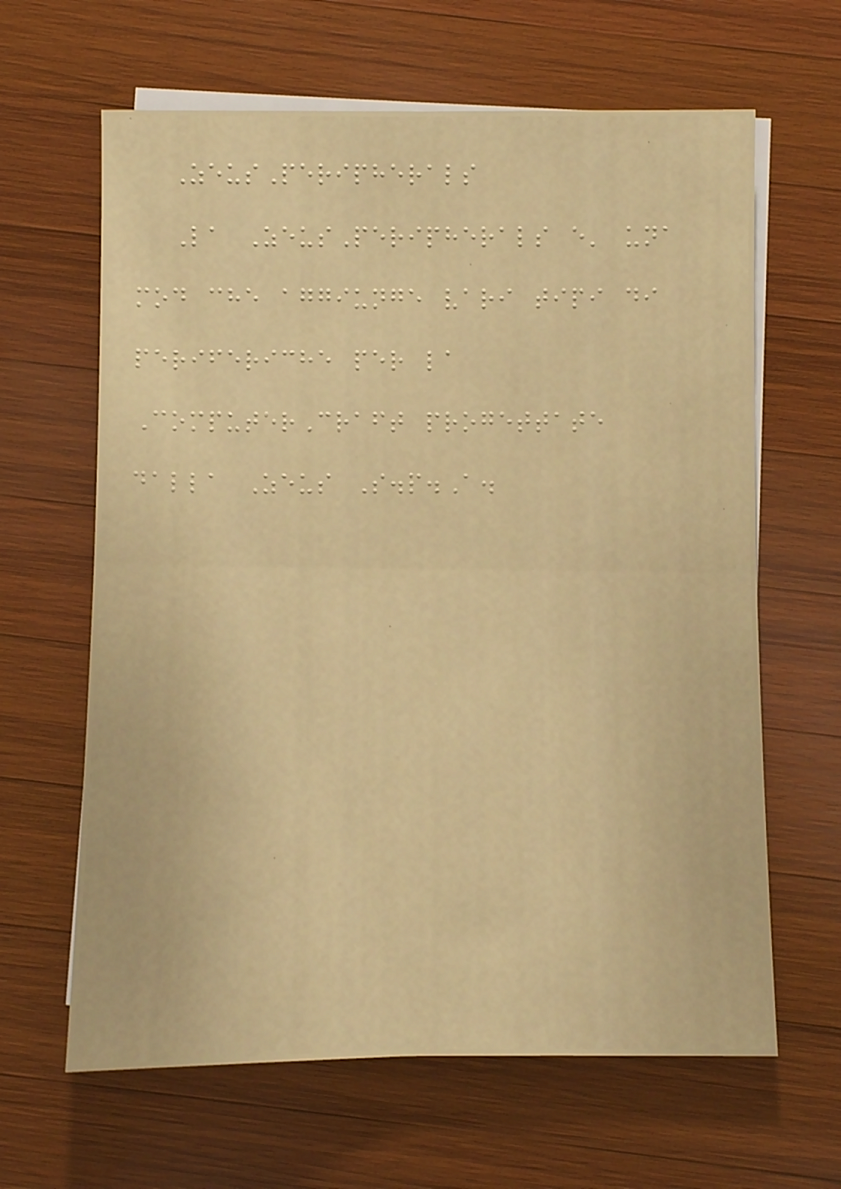ZeusPeripherals
La ZeusPeripherals e' una
mod che aggiunge vari tipi di
periferiche per la
ComputerCraft progettate
dalla Zeus S.p.A.
